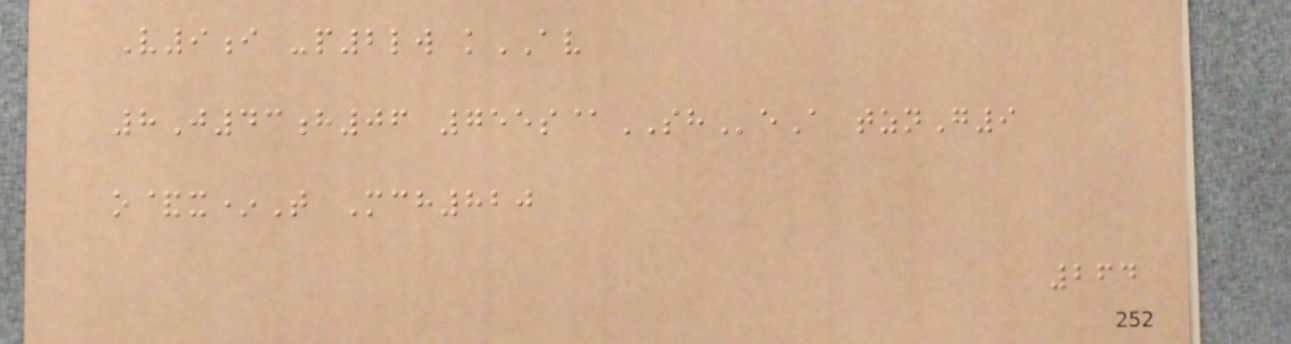V9i -p2lw kAV
8J43h06 755s@SHeA tznG9
o&x*T Mch820
264
